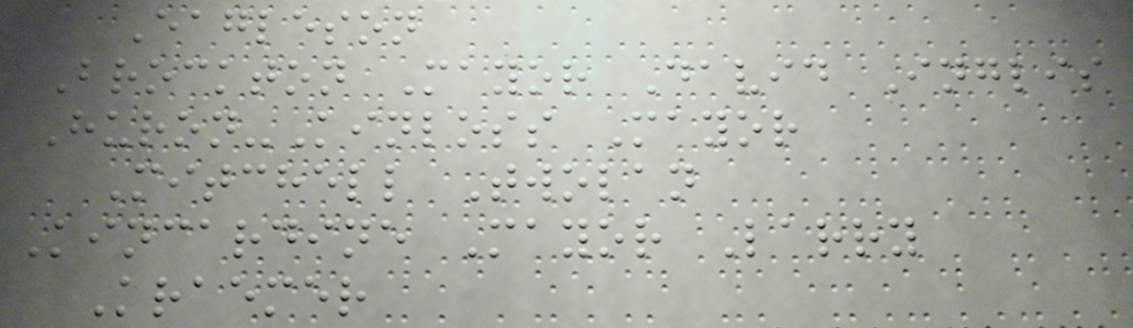Eagleson
Brockton Mayor David Inglis
Huron-Kinloss Mayor
Mitchell Twolan
Kincardine Mayor Larry
Kraemer
